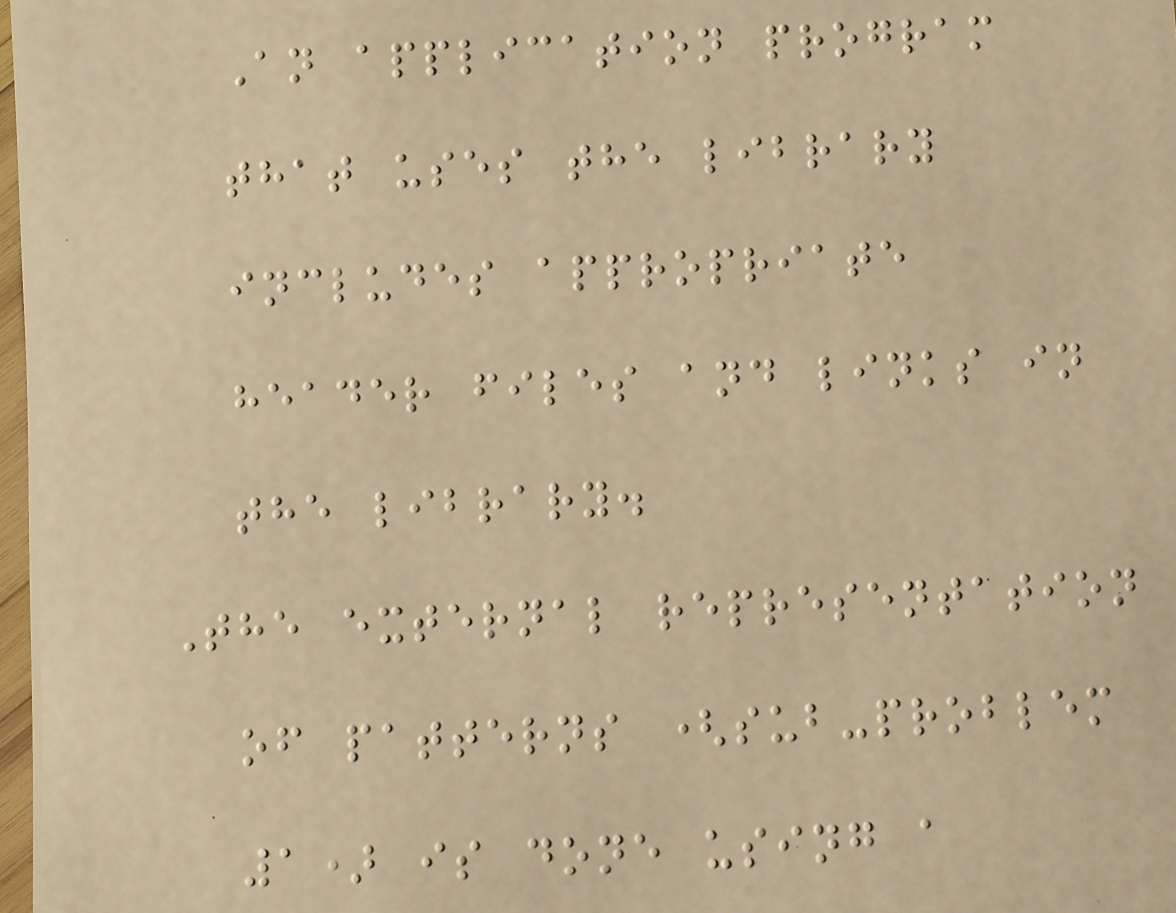An application program
that uses the library
includes appropriate
header files and links in
the library.
The external representation
of patterns (sub-problem
1) is done using a
